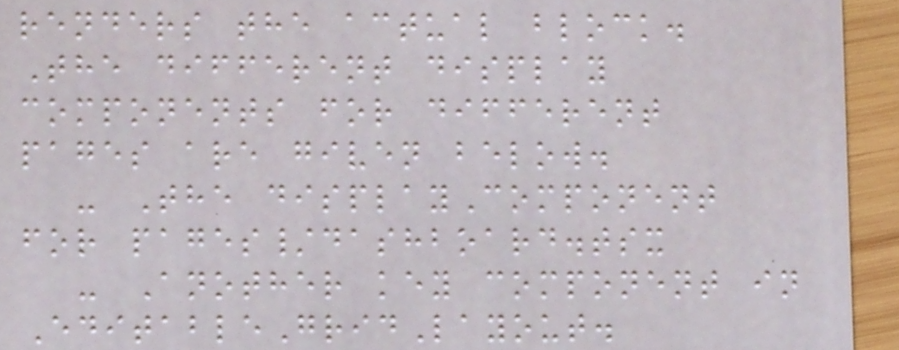renders the actual block.
The different display
components for different
pages are given below.
- The displayComponent
for pages/dashboard.tsx
- Another key component in
EditableGridLayout.
